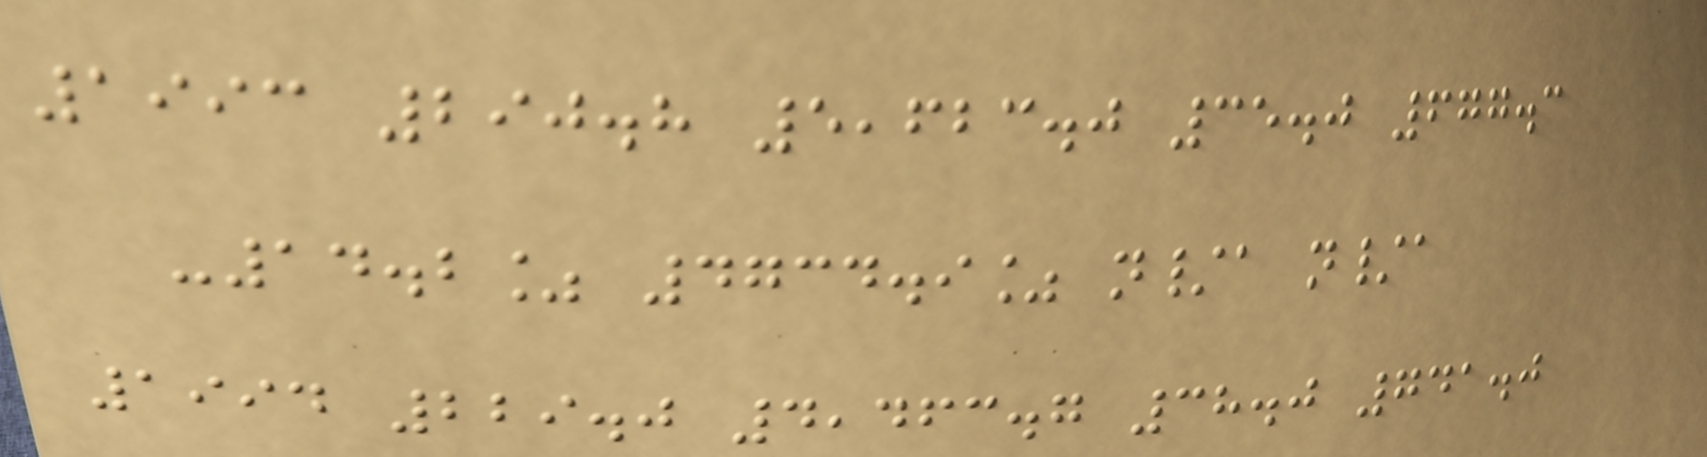1993 290.8 5,623.0 35.0 677.3
-14.2% 4734.9% n/a n/a
1994 229.0 4,463.7 38.0 741.0
